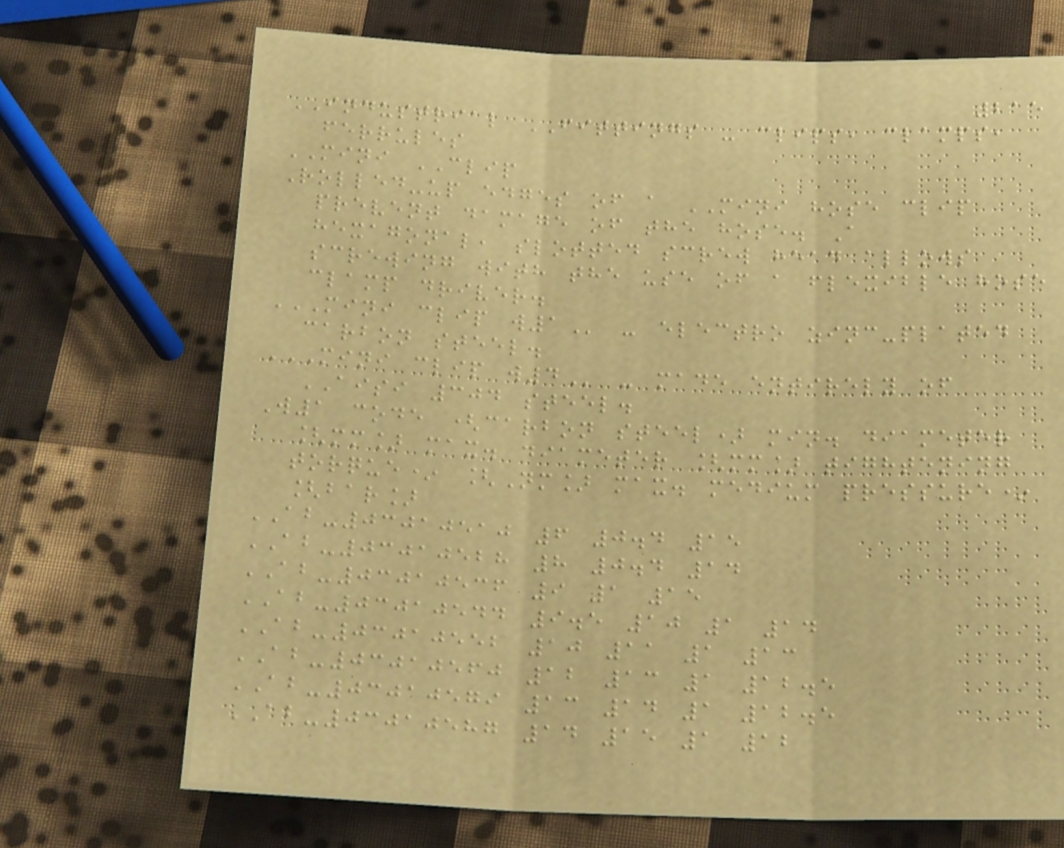215
INDUSTRIAL FITTINGS - clips, clamps,
ferrules
MINI CLIP
Rolled-up edges of a MINI hose clip
prevent damage of the hose. A
hexagonal, slotted screw head allows
screwing with the use of a flexible hose
clamp driver.
MINI CLIP W1 - electro zinc-plated
carbon steel.
MINI CLIP W4 - made entirely of
AISI 304 steel.
W1 code (carbon steel) min. diameter
[mm] max. diameter [mm] tightening
torque* [Nm] max. medium pressure*
[bar]
AB-03010510 6 0.4 15
AB-03010528 8 0.4 14
AB-03010536 9 1 15
AB-03010544 9.5 10 1 14
AB-03010552 10 11 1 13
AB-03010560 12 13 1 12.5
AB-03010579 13 14 1 12.5
AB-03010587 14 15 1 12
